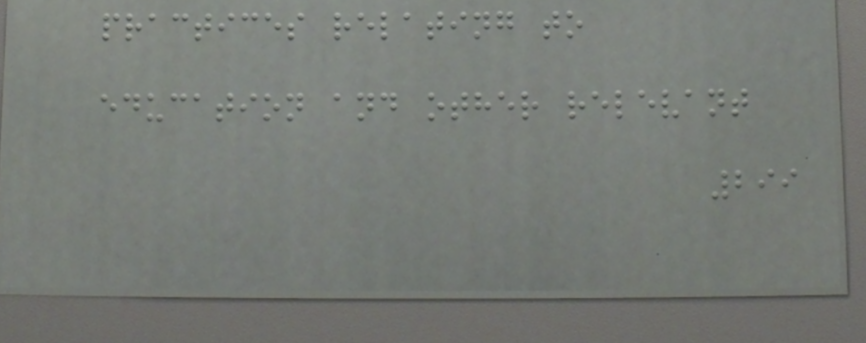practices relating to
education and other relevant
299
